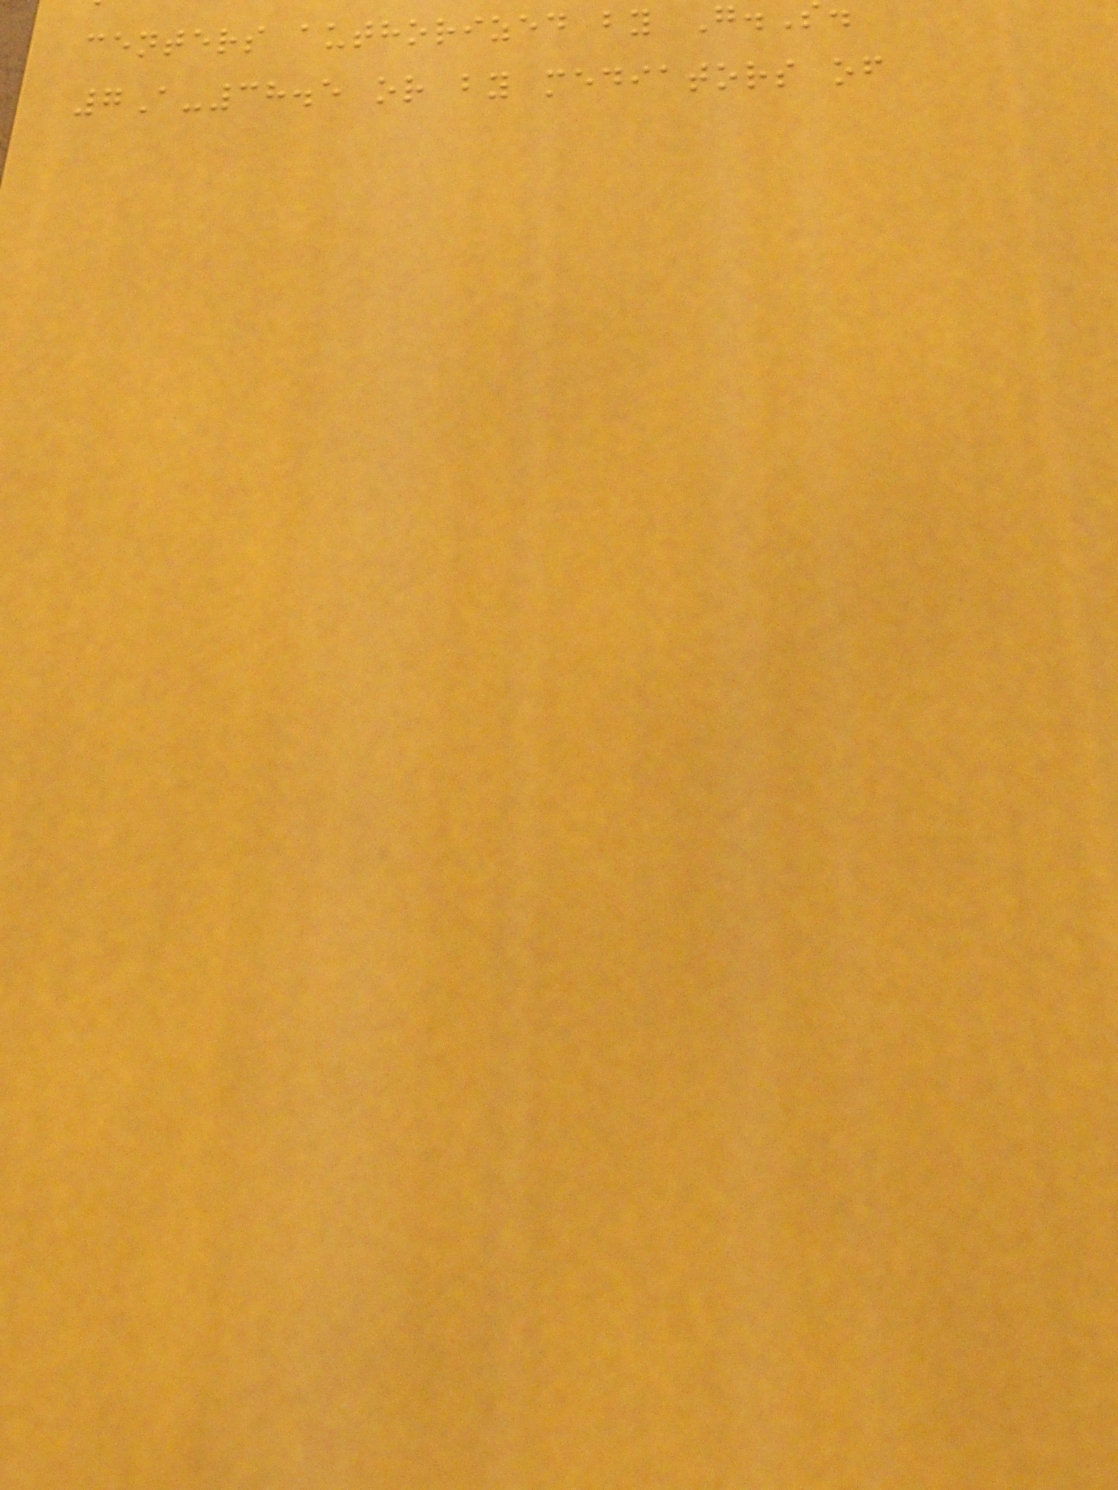centers authorized by G.
7A-38.5 or by mediators of
